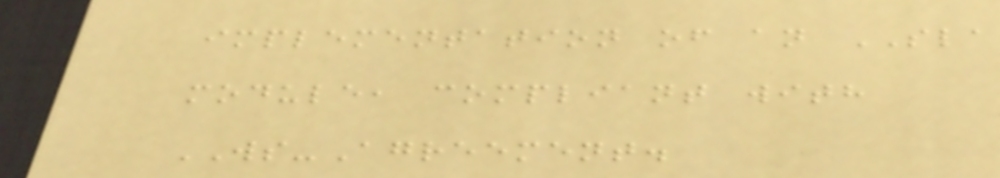implementation of an SLA
module, compliant with
WS-Agreement.
